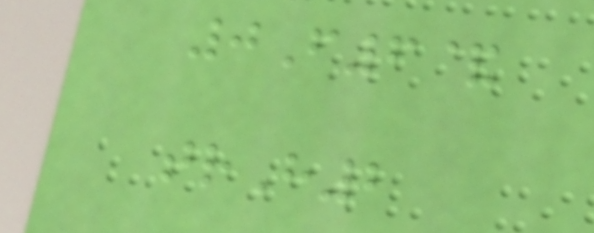0F6&
trH2
